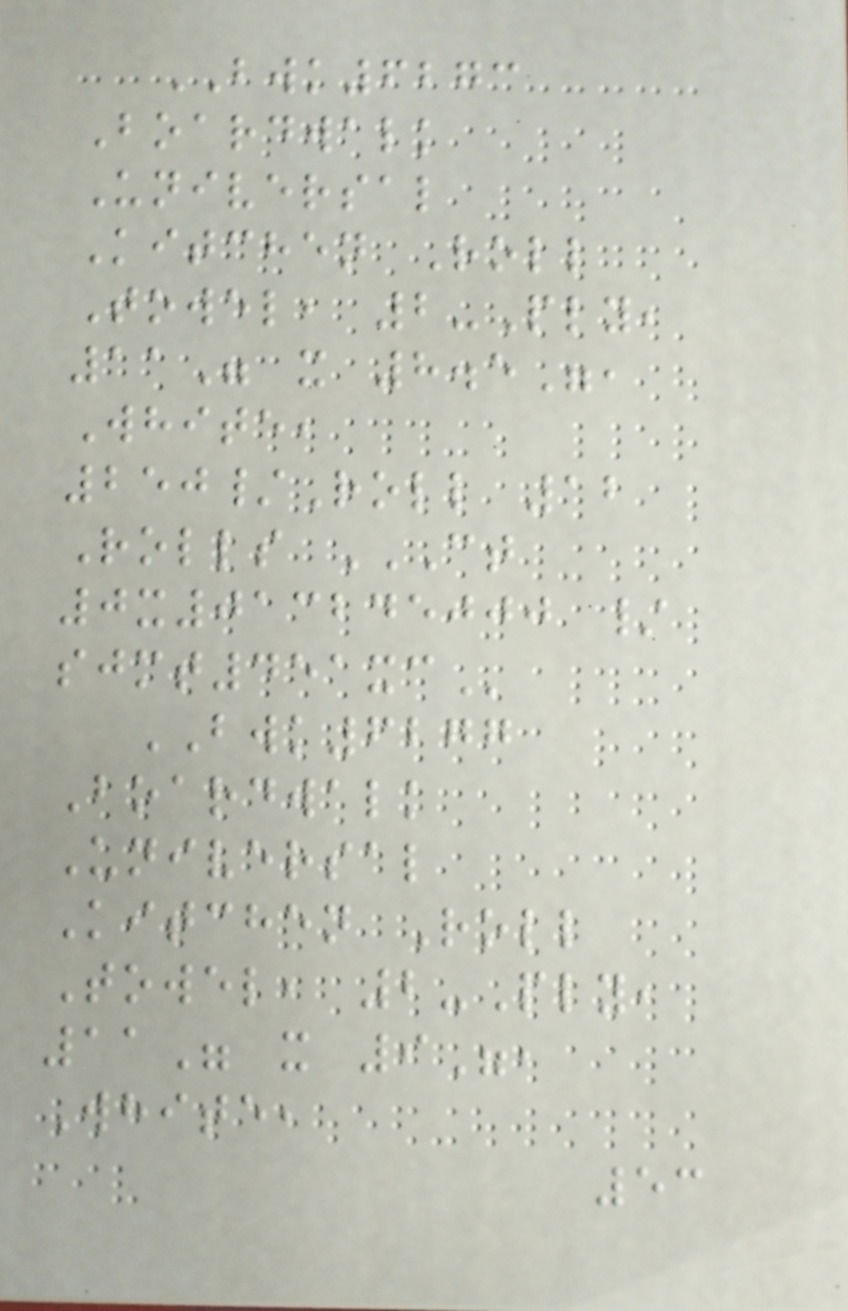BWK6273
Boardwalk
Universal
Kitchen Roll
Towel, 2-Ply,
11" x 8.5",
White,
250/Roll 12
Rolls CT
0X013245000 /
SJMT451XC
BWK6277
Boardwalk
Universal
Kitchen Roll
Towel, 2-Ply,
11" x 9",
White,
53
